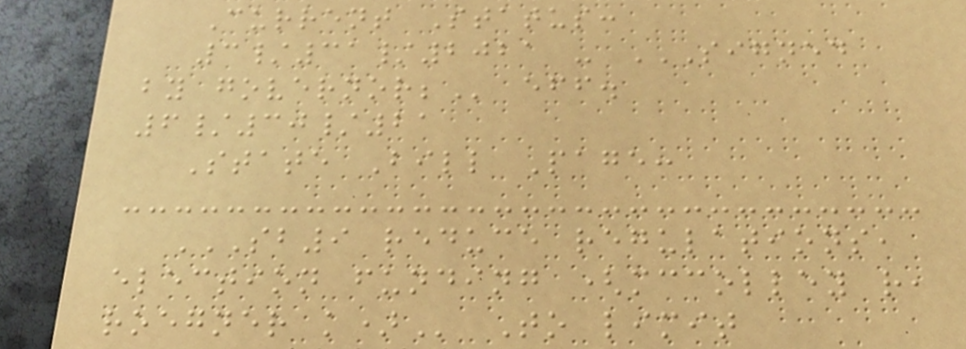Current Status:
3/31/2021 - SIGNED
BY GOVERNOR; eff.
6/30/21
State Bill Page:
SB9 REDUCE REGULATIONS,
ELECTION FUNDING (MCCOLLEY R,
ROEGNER K) To limit
